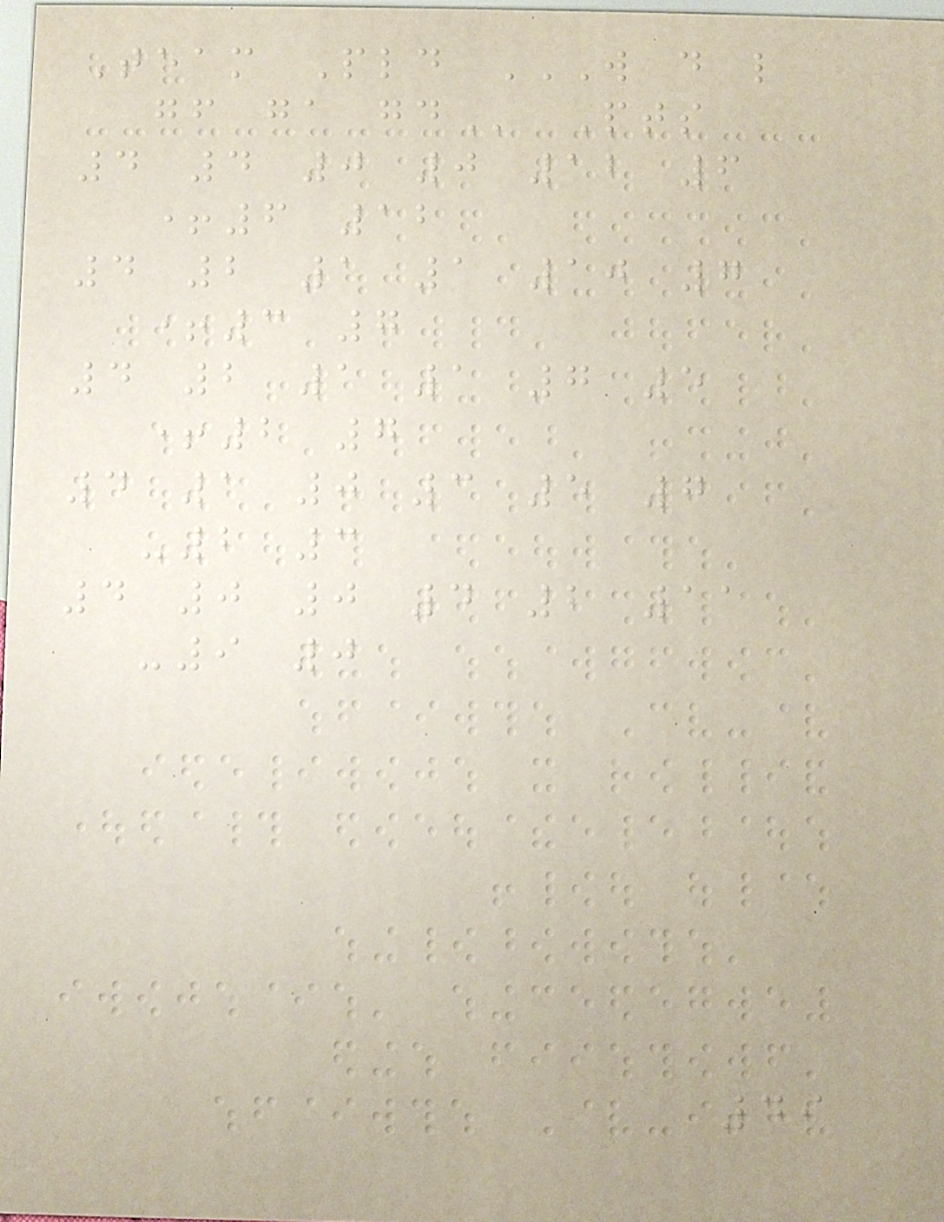Team Pld W D L
GF GA GD Pts
4 4 0 0 12 6
+6 12
4 2 1 1 10 7
+3 7
4 2 1 1 7 5
+2 7
4 1 0 3 5 7
-2 3
4 0 0 4 2 11
-9 0
49
